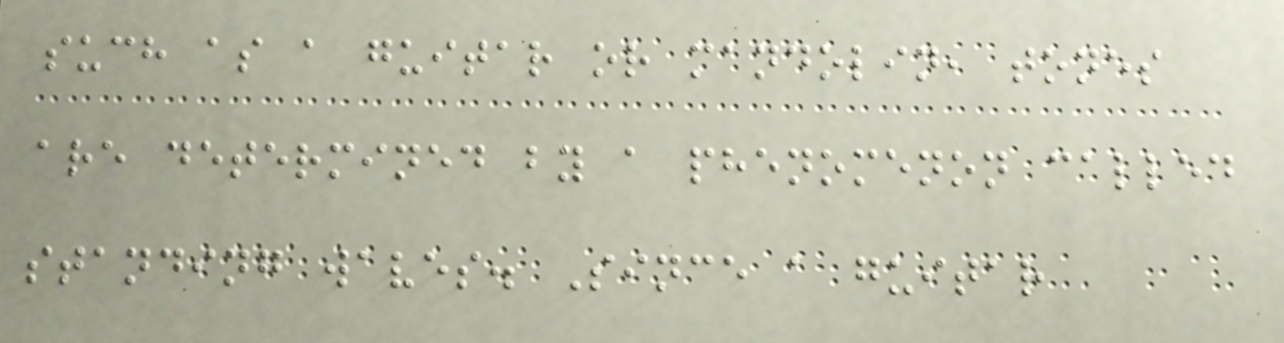such as a guitar or mandolin, tones
are determined by a phenomenon called
standing waves. Since a guitar
